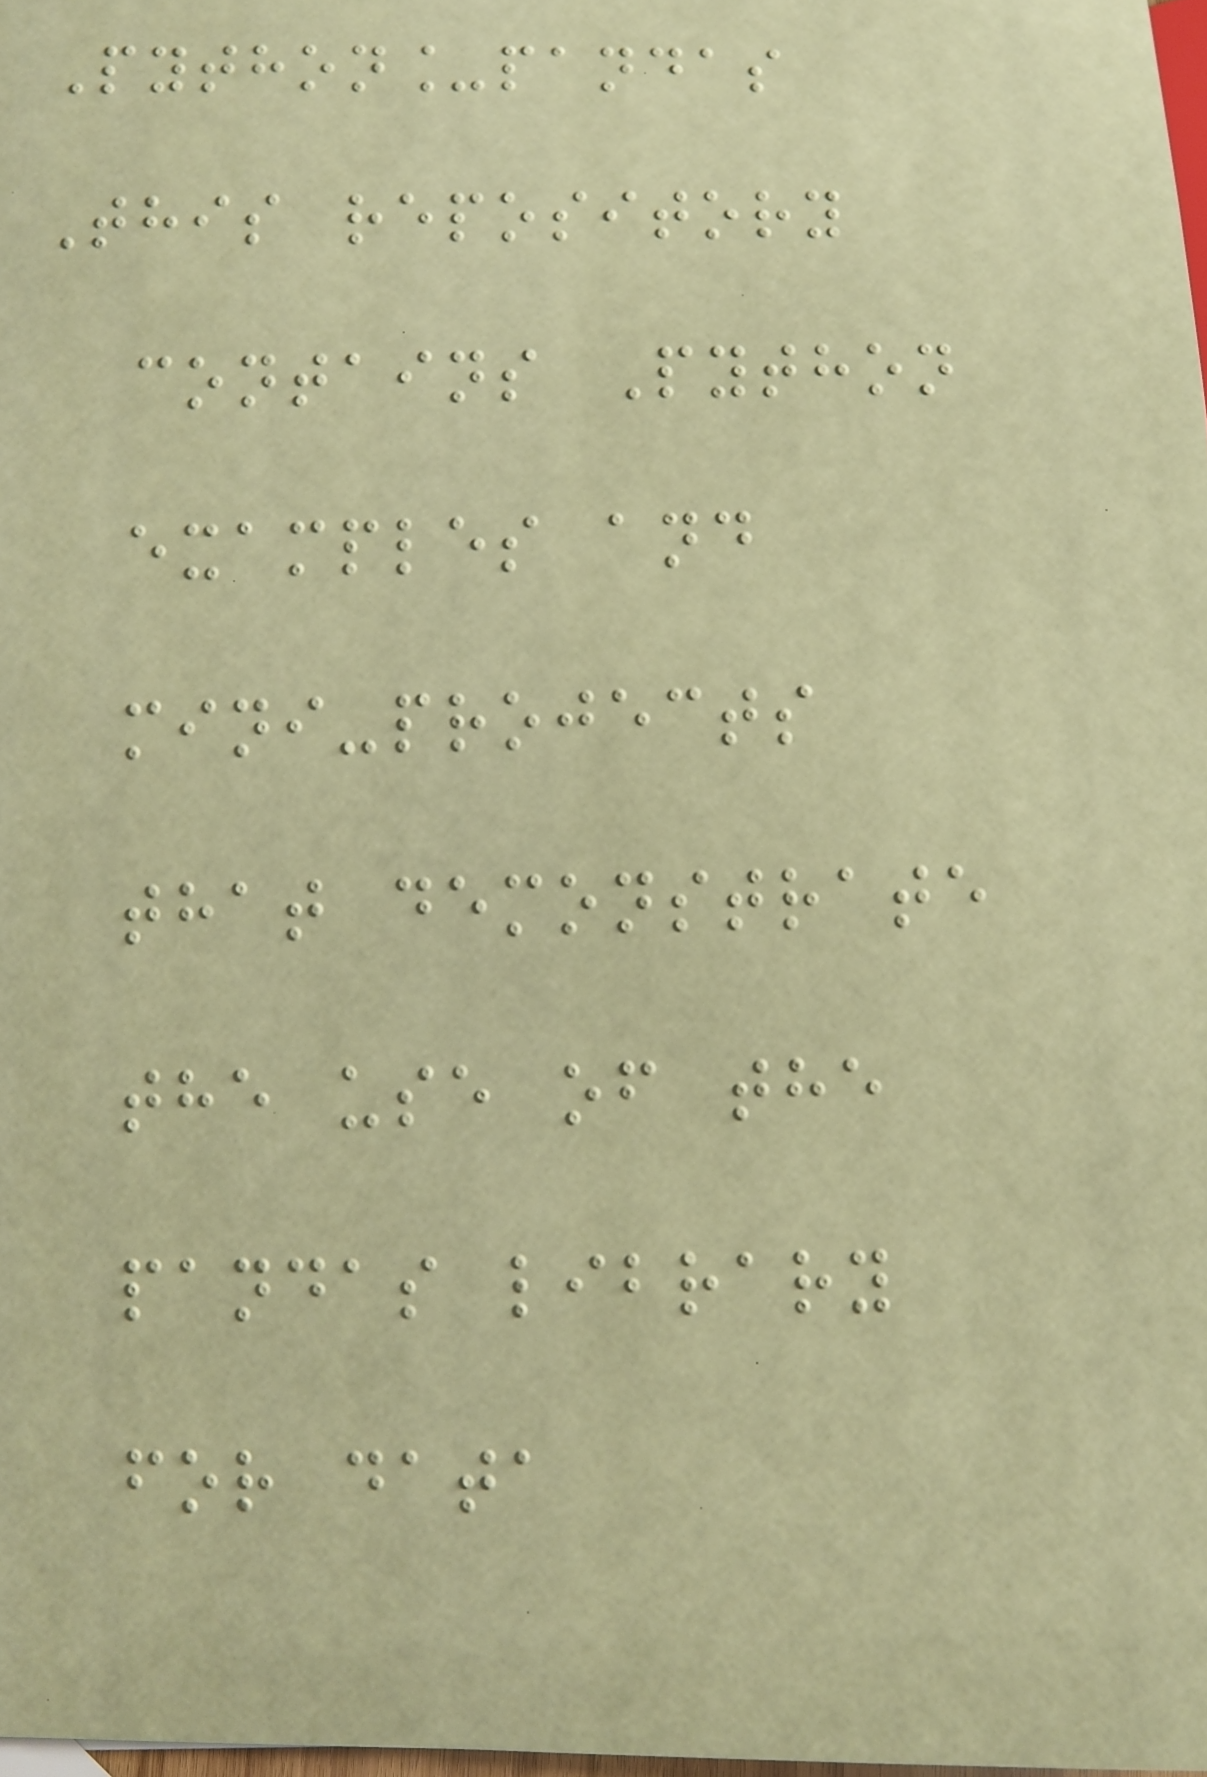Python_pandas
This repository
contains Python
examples and
mini-projects
that demonstrate
the use of the
pandas library
for data
